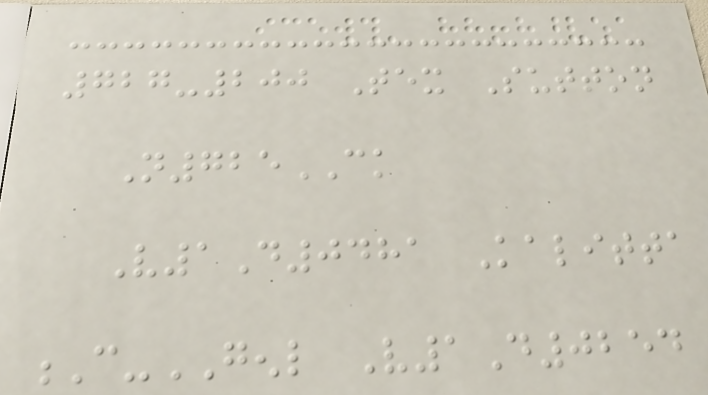727-200 Tex Sutton
N725CK
V1D0481 Kalitta
C-GENL V1D0254
